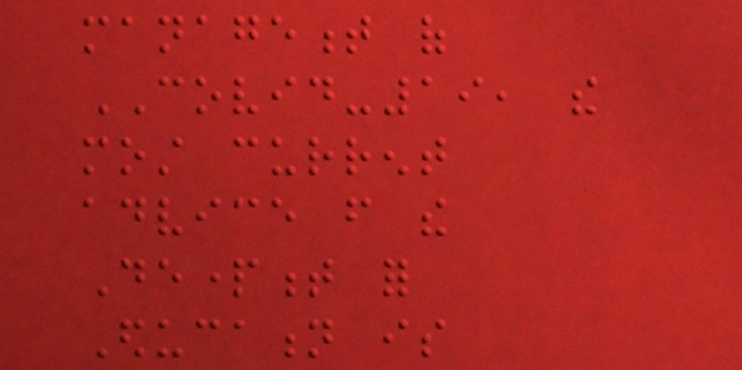management of
COVID-19, the
most current
advice from the
Department for
Education is
